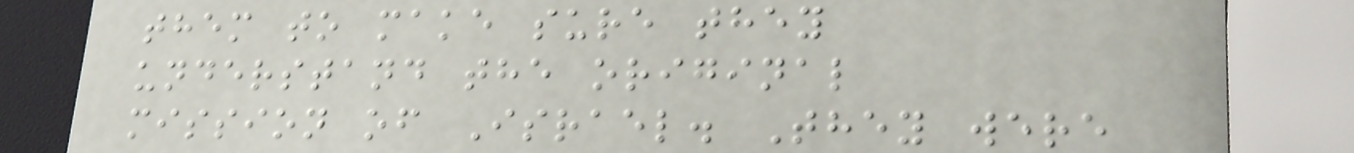them to make sure they
understand the original
mission of Israel. They were
